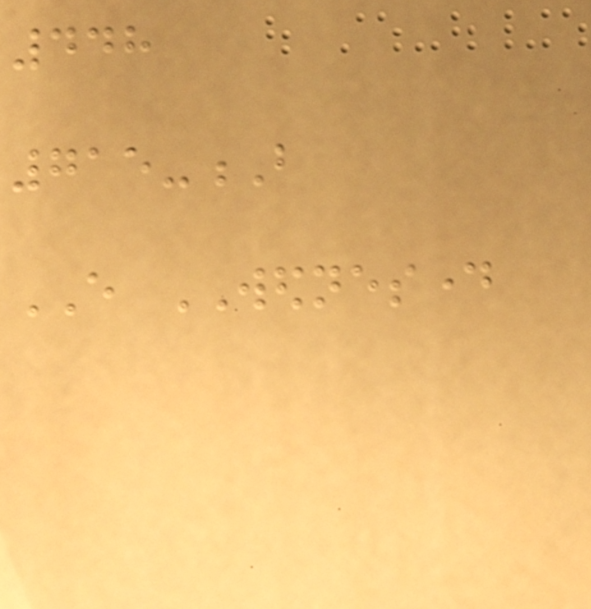448
715-B
EVERY WEDNESDAY
